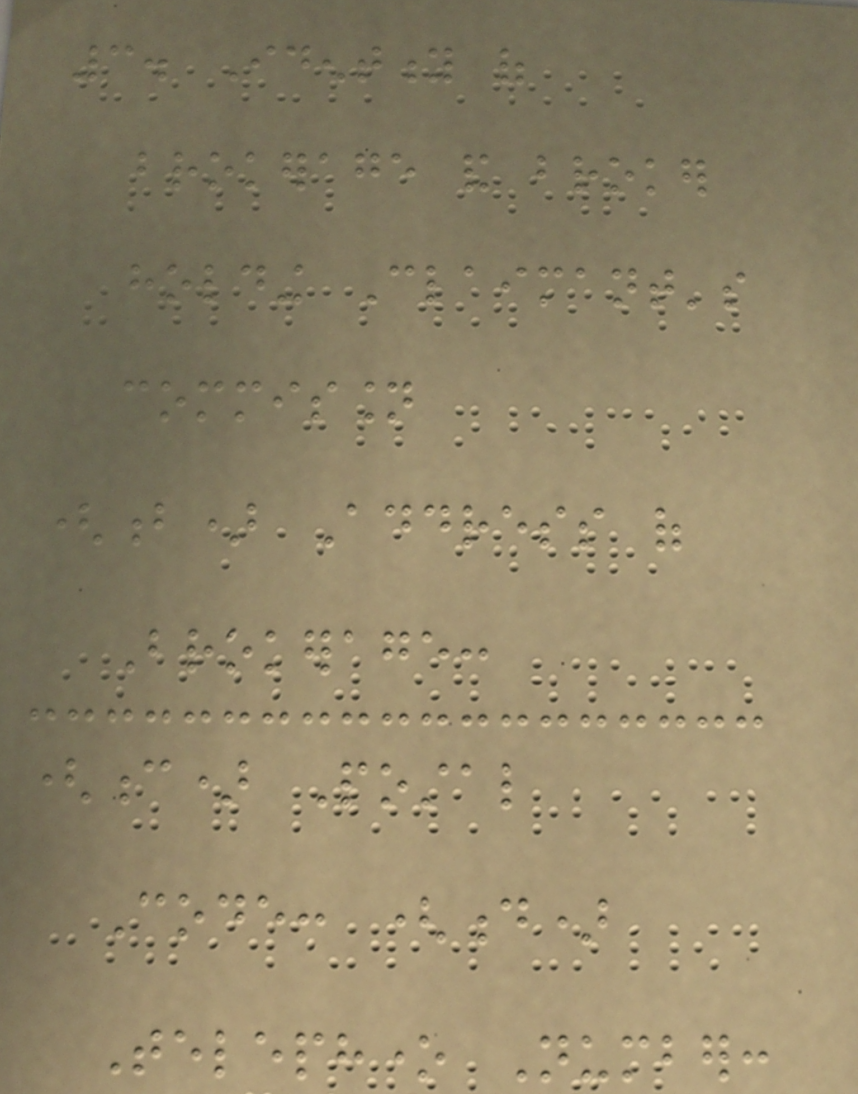3. Identity of
brokerage and broker
holding Claimant's
commission
(b) Address of
Brokerage:
(c) Postal
Code: (d)
Telephone Number:
